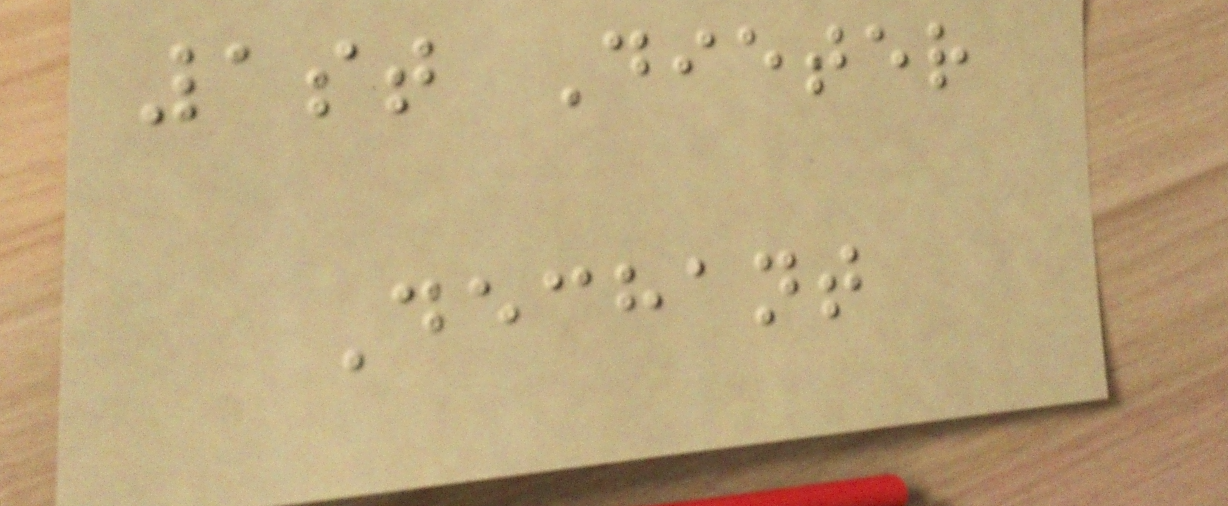1st Dieter
Dechant
